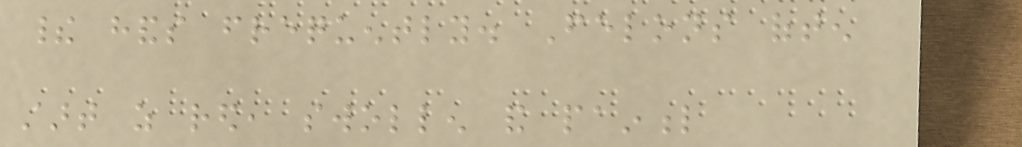their hands frequently. Felons often
start as red, swollen and painful
